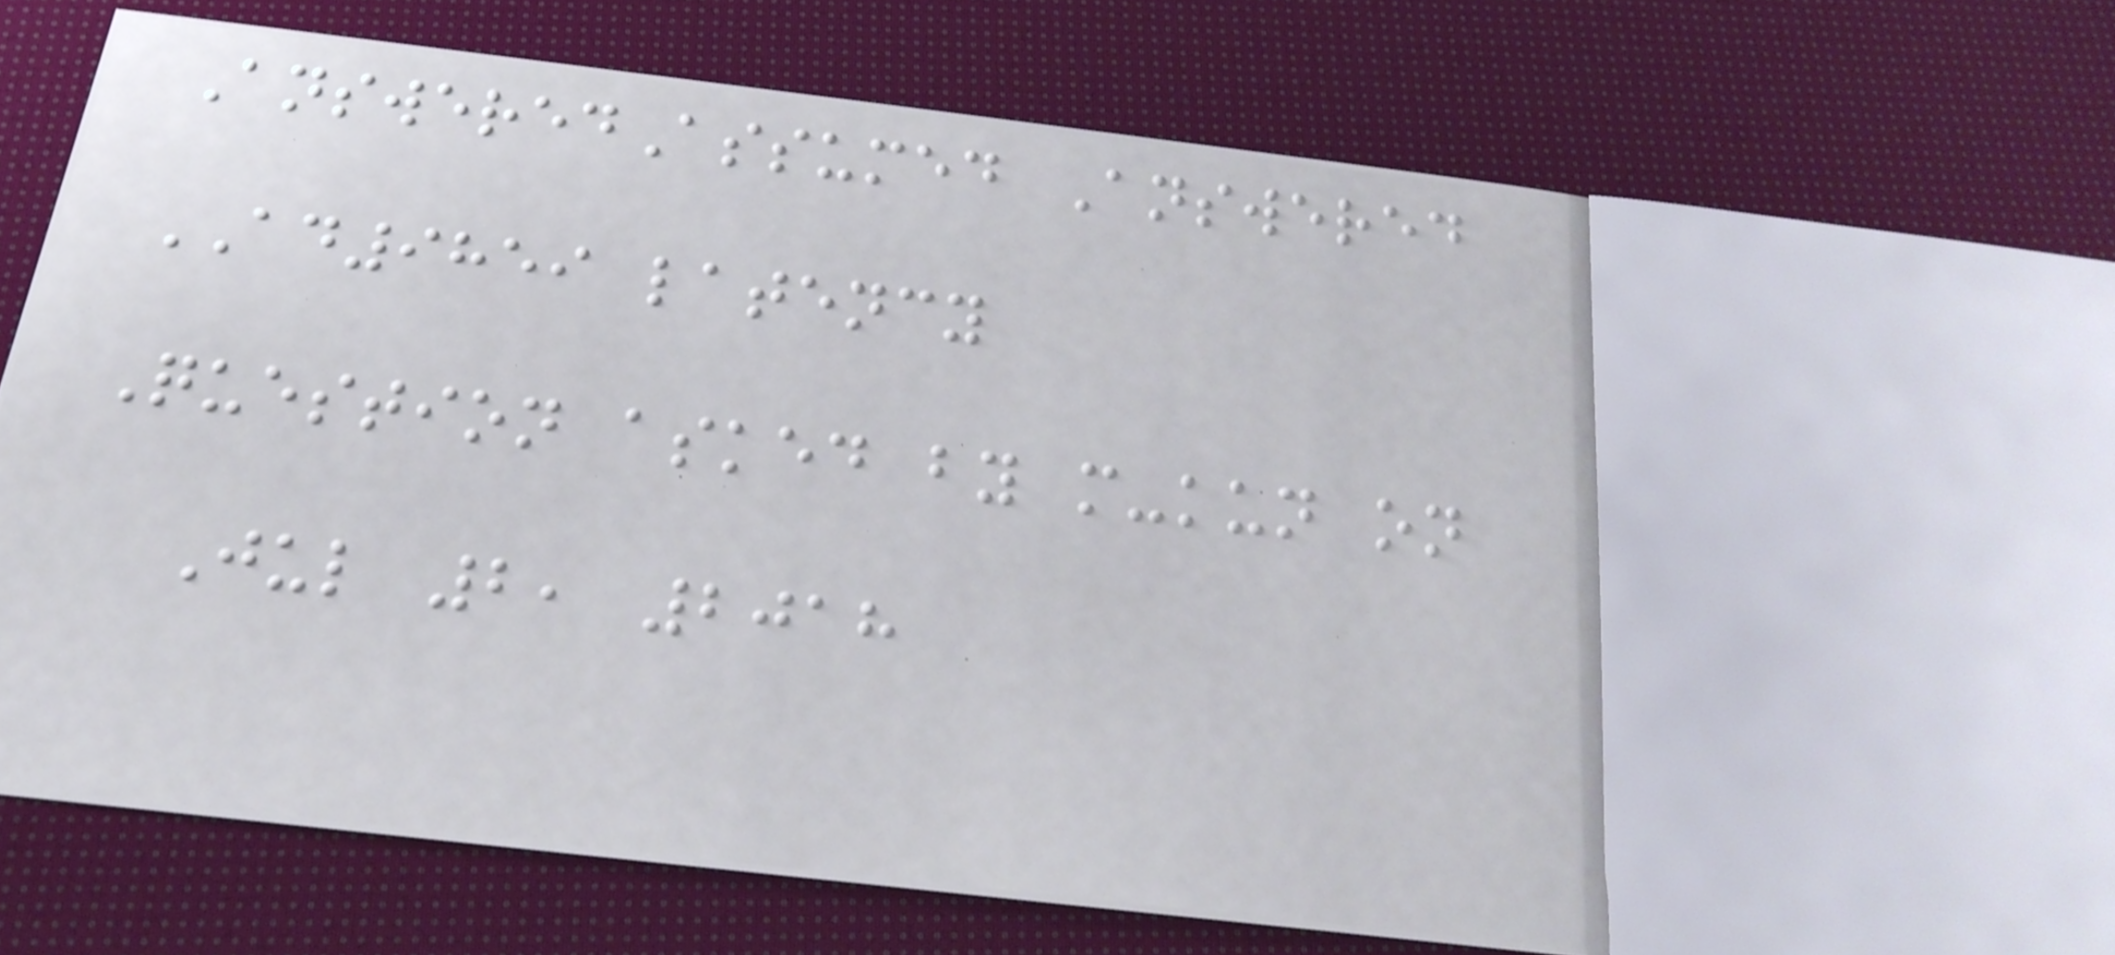AnsweredAssumed Answered
AD9859 latency
Question asked by m-kun on
Jul 2, 2018
